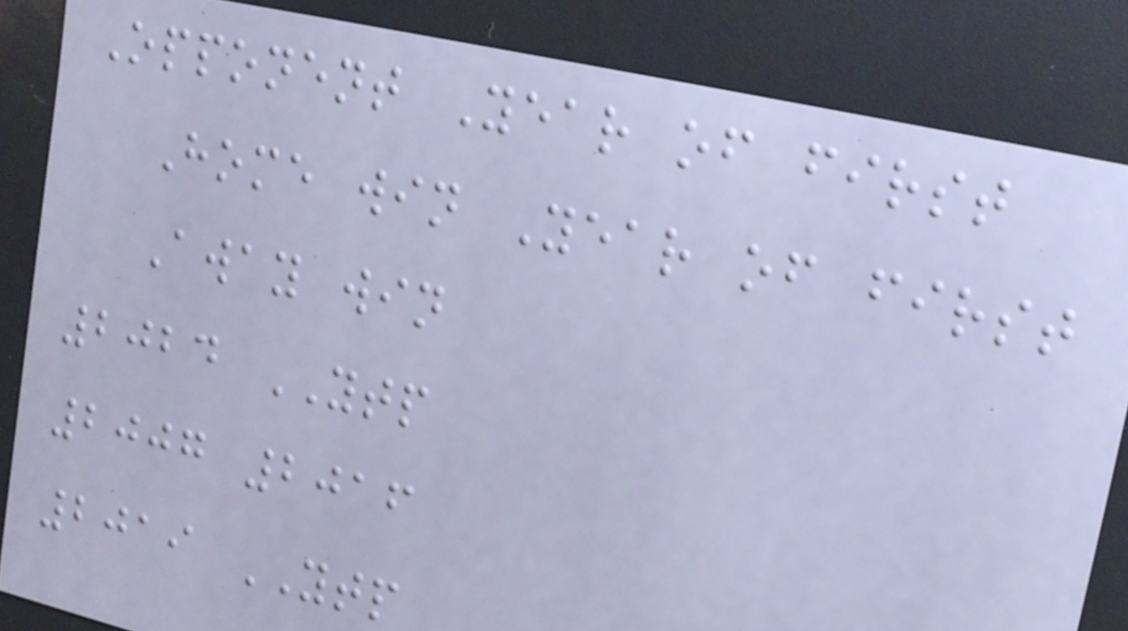Opponent Year of first
Home win Year of first
Away win
2024 YTP
2007 2016
2019 YTP
